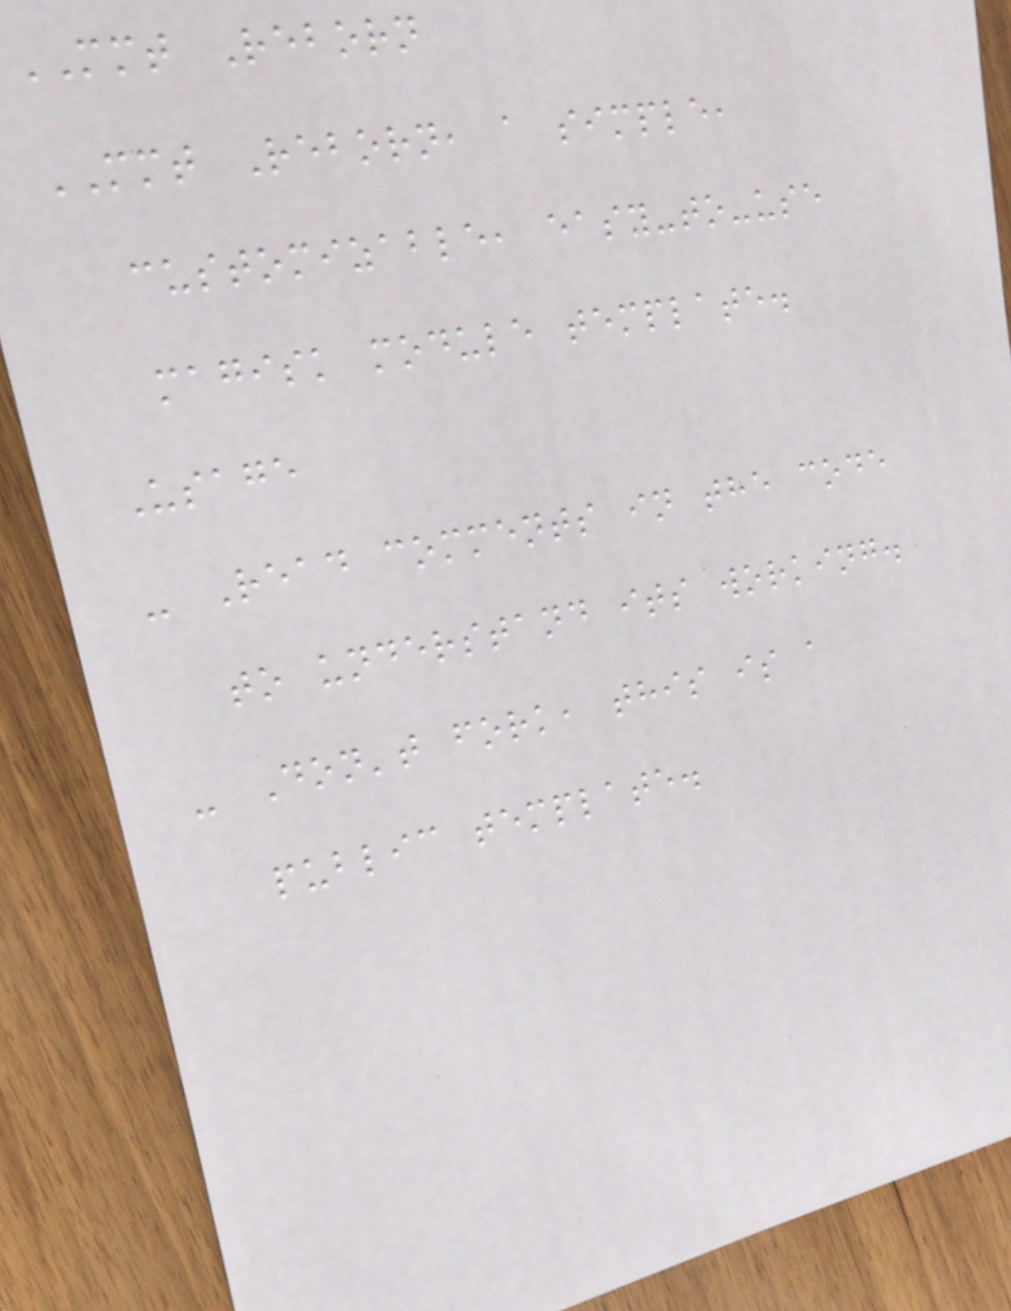MMT Reborn
MMT Reborn, a simple,
customizable, easy-to-use
magisk module template.
Usage
- Read comments in the code
to understand its working.
- Don't fork, this is a
public template.
